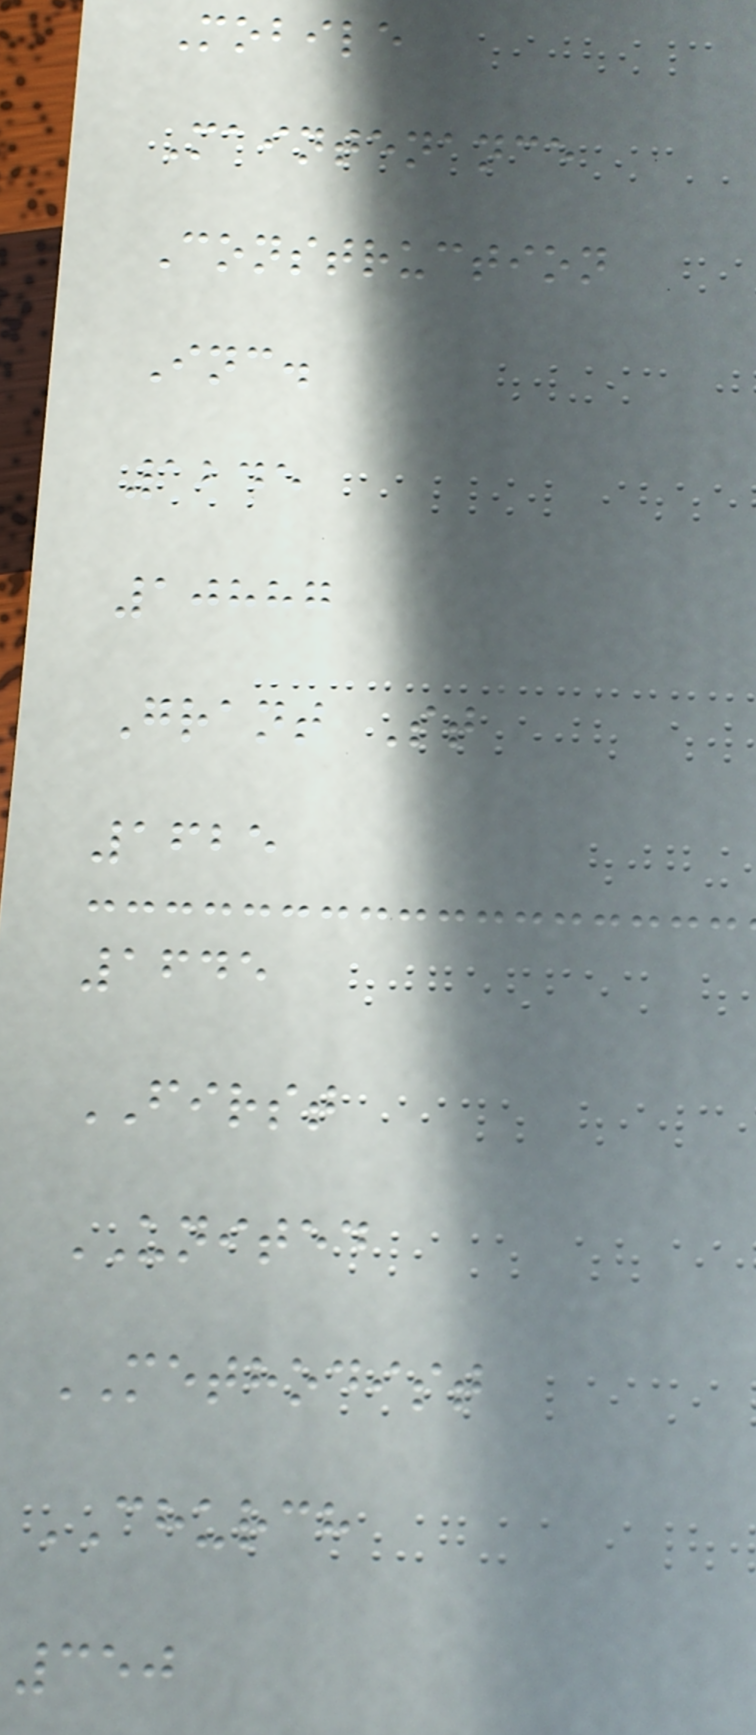Mobile
Maintenance
Construction
Inc.
1245
10887
Grant St
1625
1645
FIRST
UNITED
METHODIST
CHURCH
350
